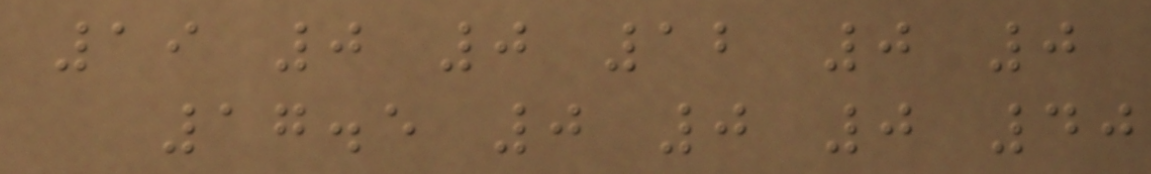19 0 0 12 0 0
17.5 0 0 0 40
